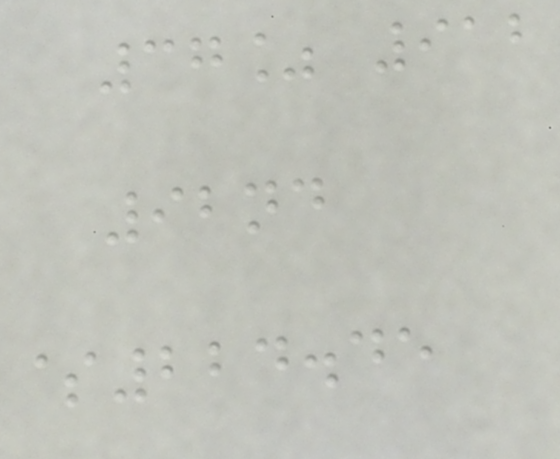37% 912
92nd
$224.45
